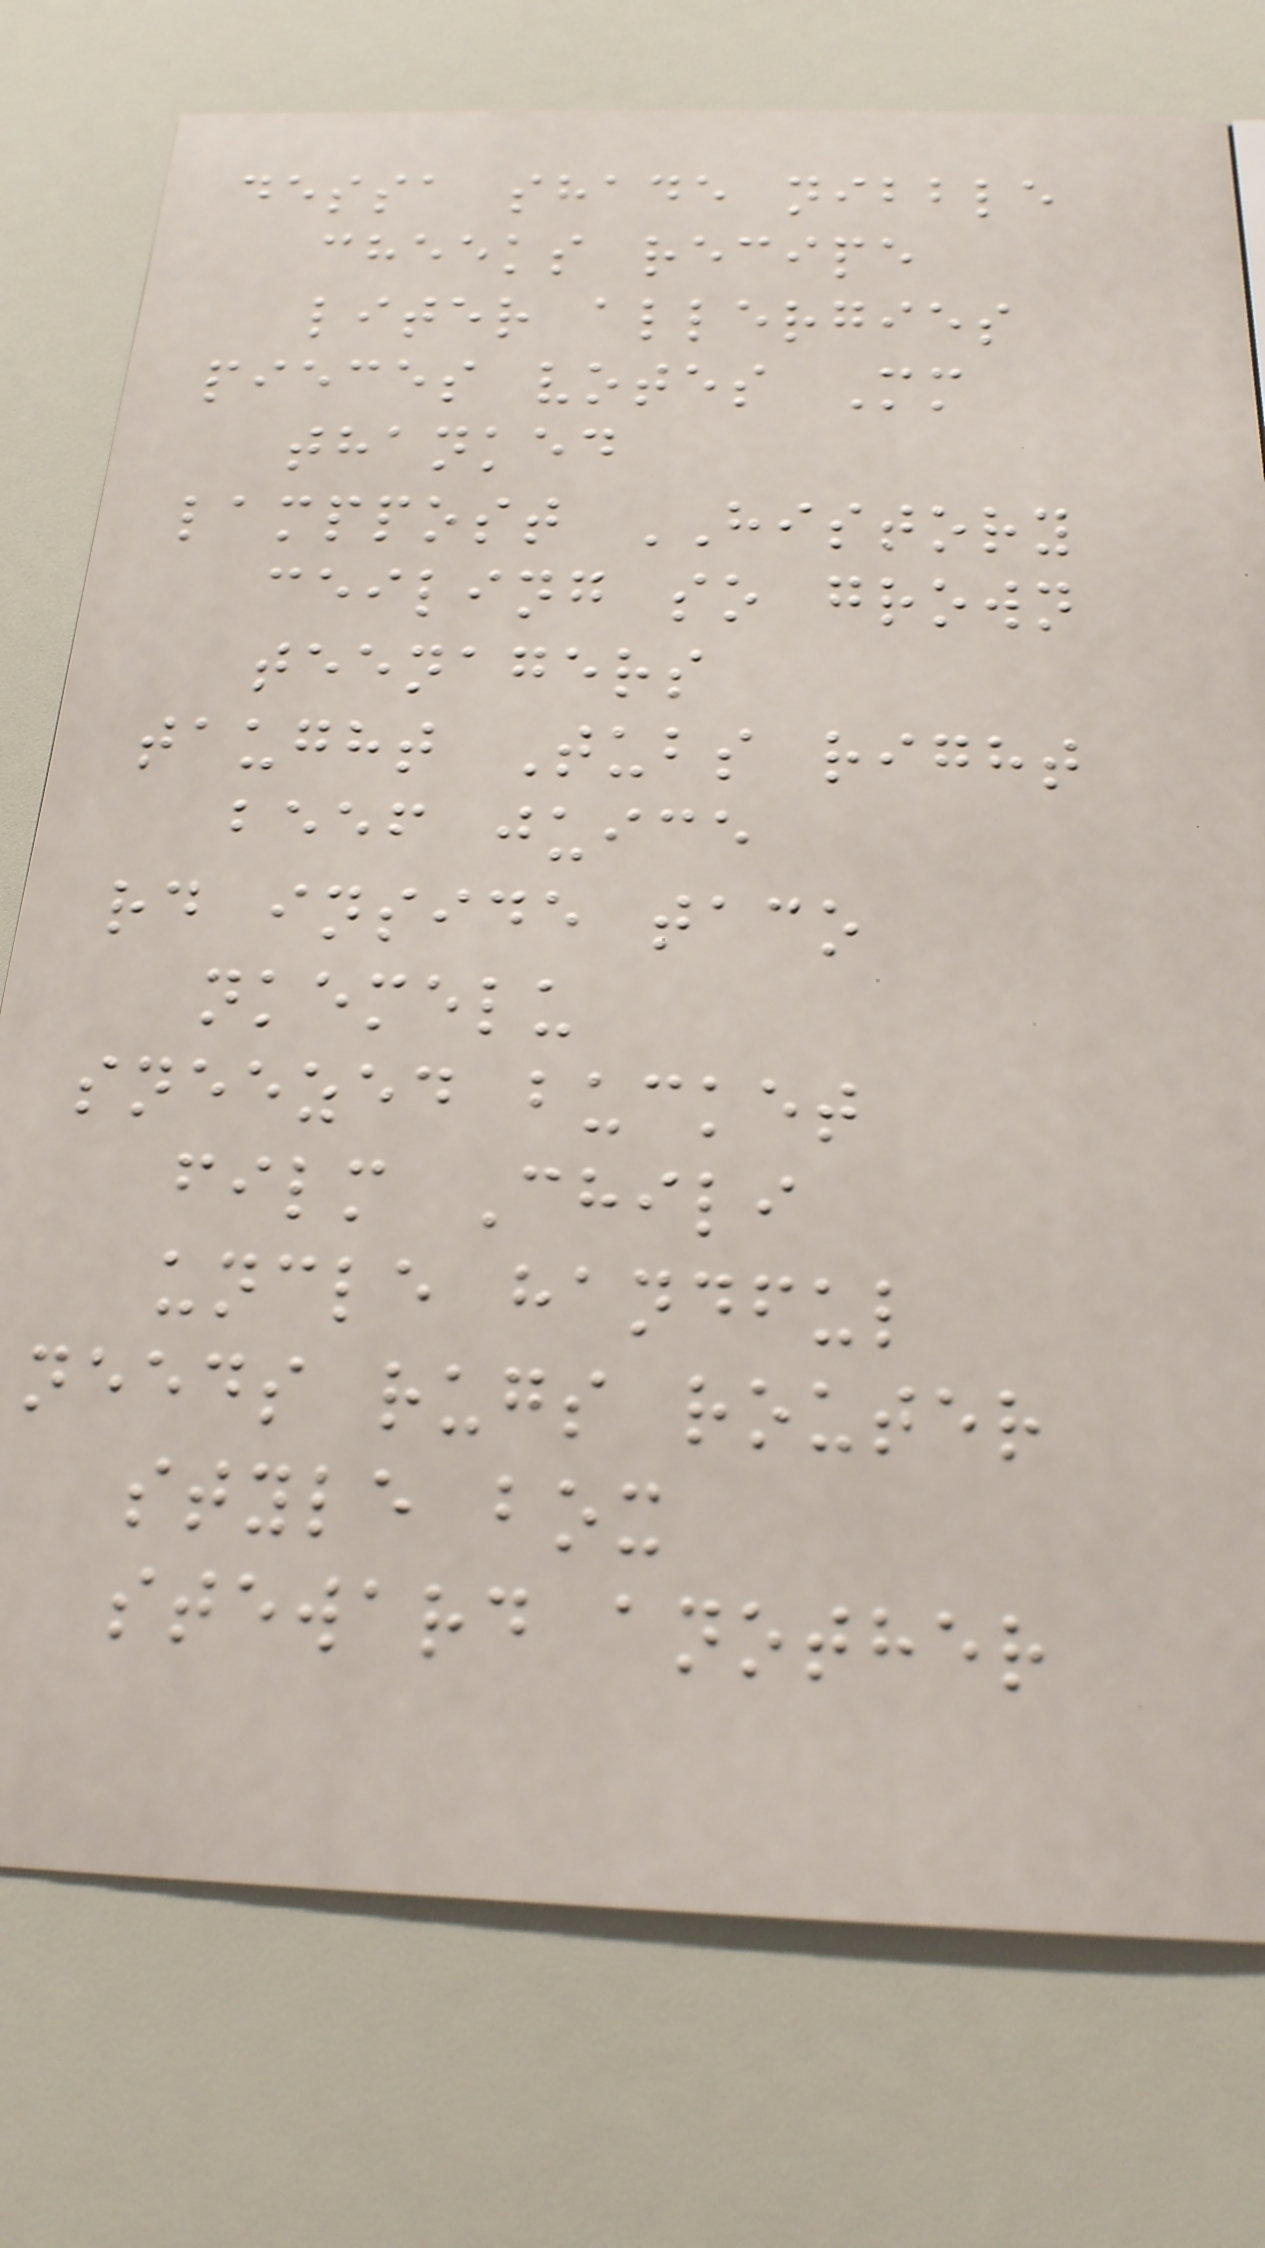dessa shade nibble
cheeks recipe
liter allergies
pieces votes Mm
thanked
lamppost HISTORY
ceiling so grown
teenagers
taught Tubs right
beef juice
rd inside taco
nkemelu
sneezed bucket
film Chili
uncle handful
needs rugs router
style box
steward another
